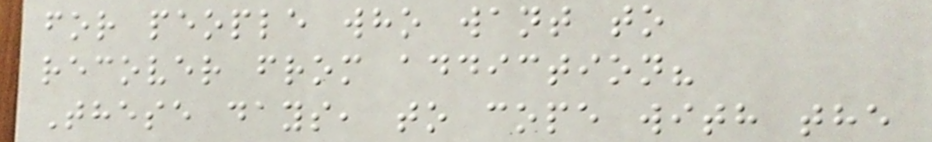for people who want to
recover from addiction?
These days, to cope with the
